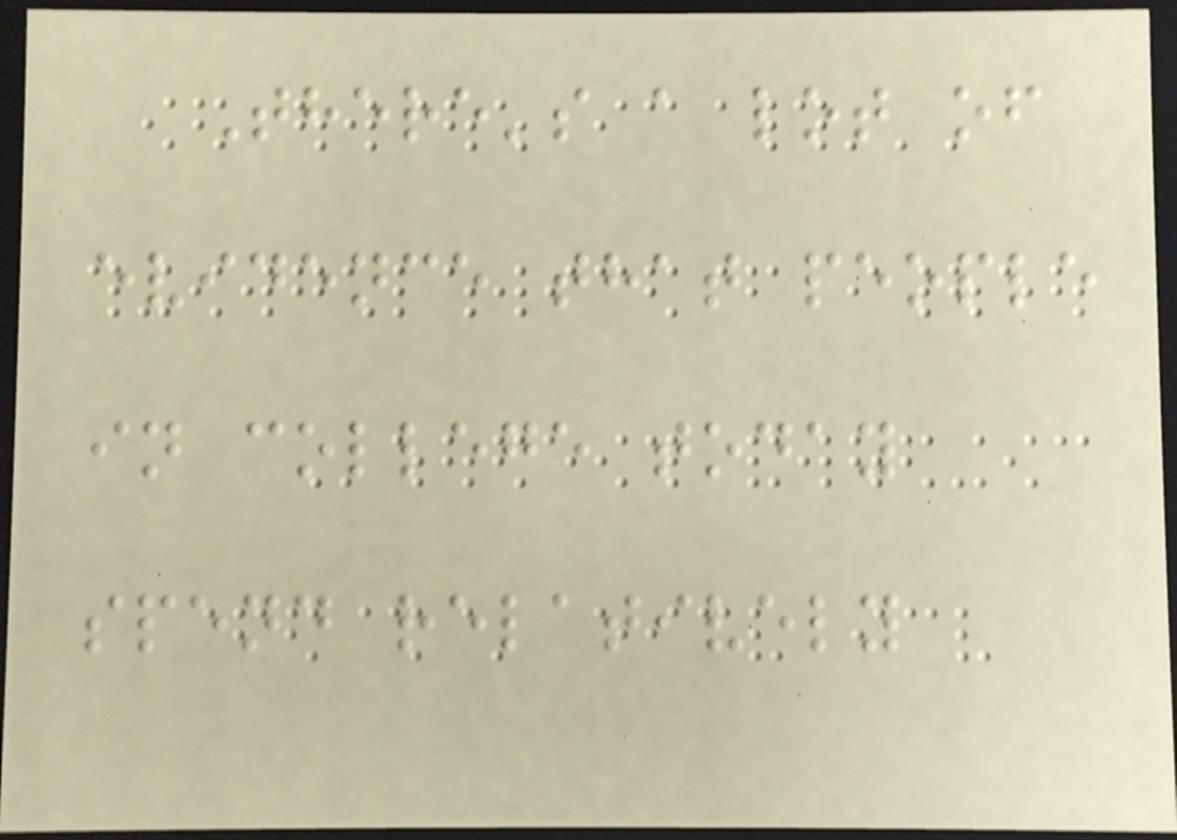There's a lot of
evidence that people
in college today
spend relatively
